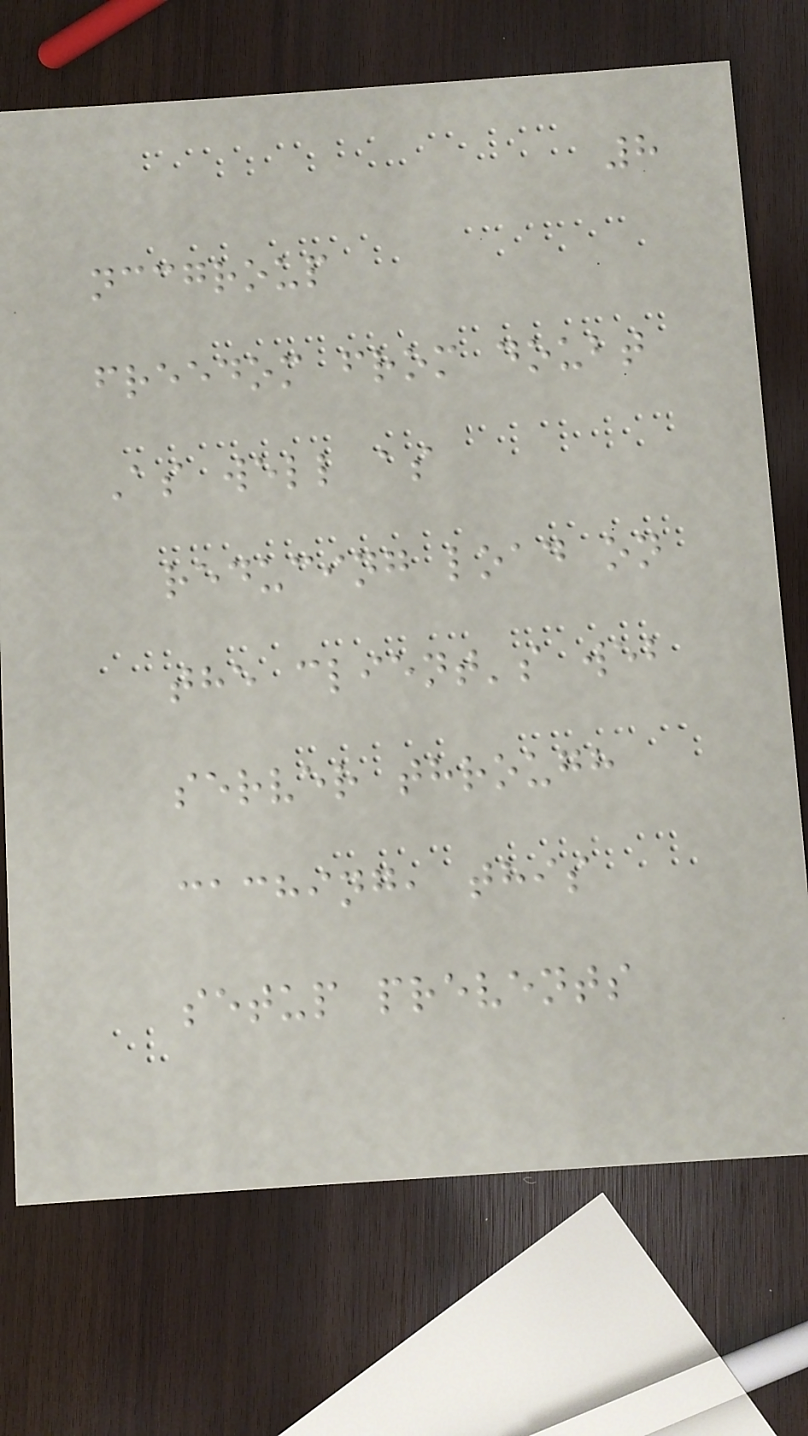8
nccgroup
freedom from doubt
As well as
reducing load on
the client's web
server through
caching, this
setup prevents
